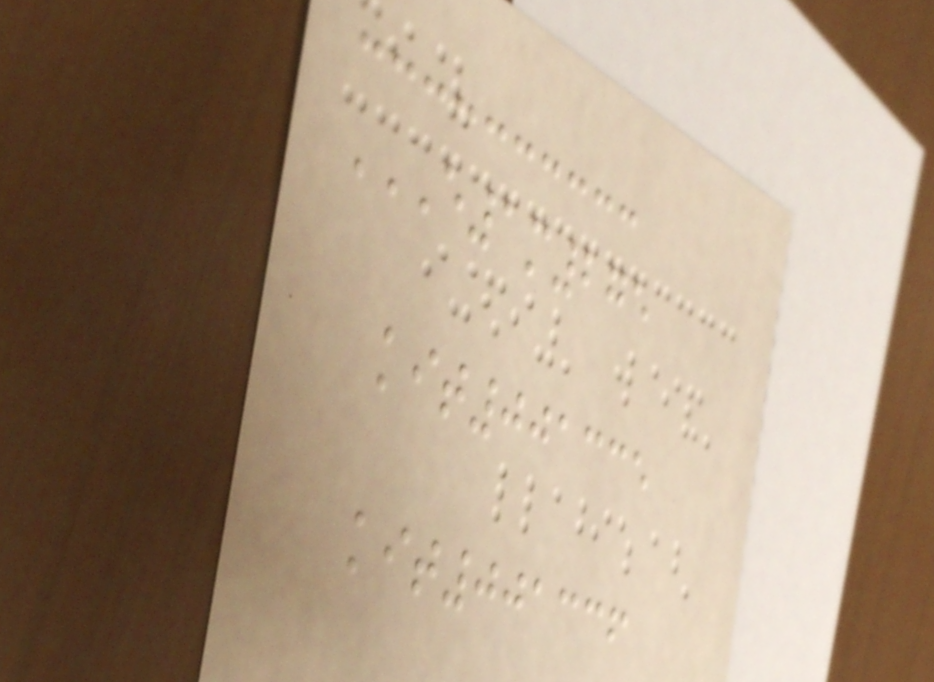E1M275
KIT001335
KIT001336
